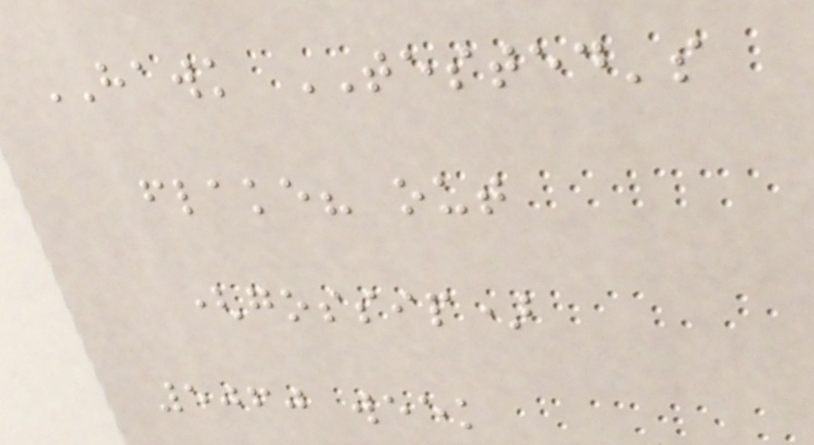HAWK TESTED's
flake? out
(gossip)
5060 week
